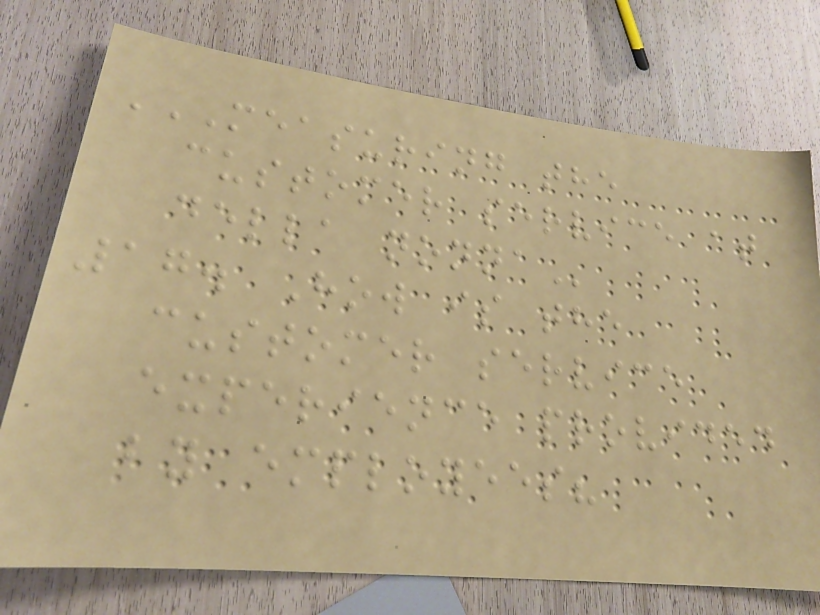MEASURING THE
CUSTOMER SERVICE AT
DELLA NONNA
17. How is the
customer service
experience provided
by employees?
